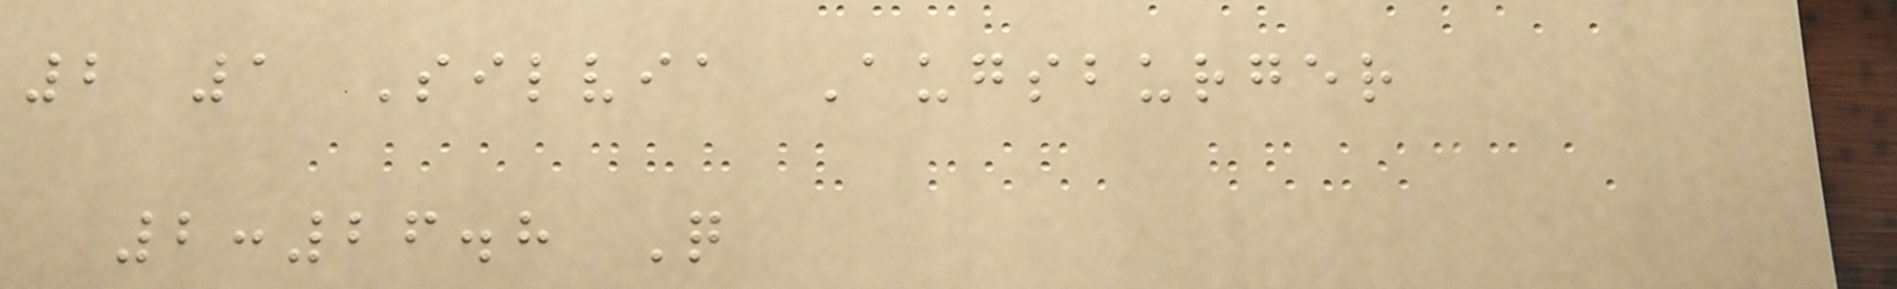2 1 Silvia Augsburger
2:26.8 Q
